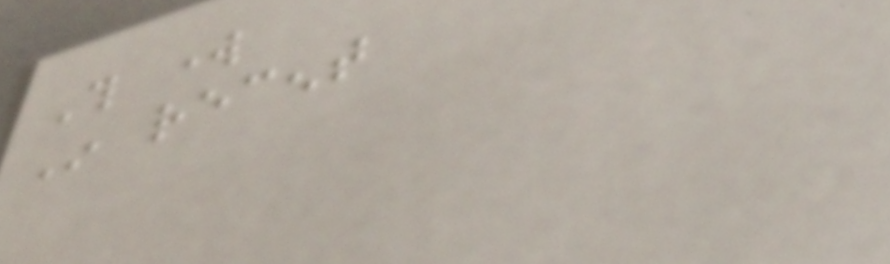This work
In recent
